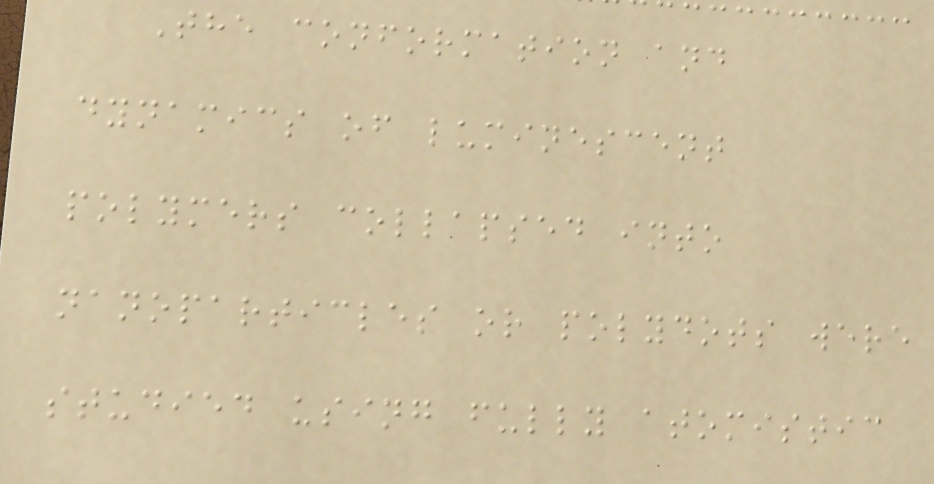The conformation and
dynamics of luminescent
polymers collapsed into
nanoparticles or polydots were
studied using fully atomistic
